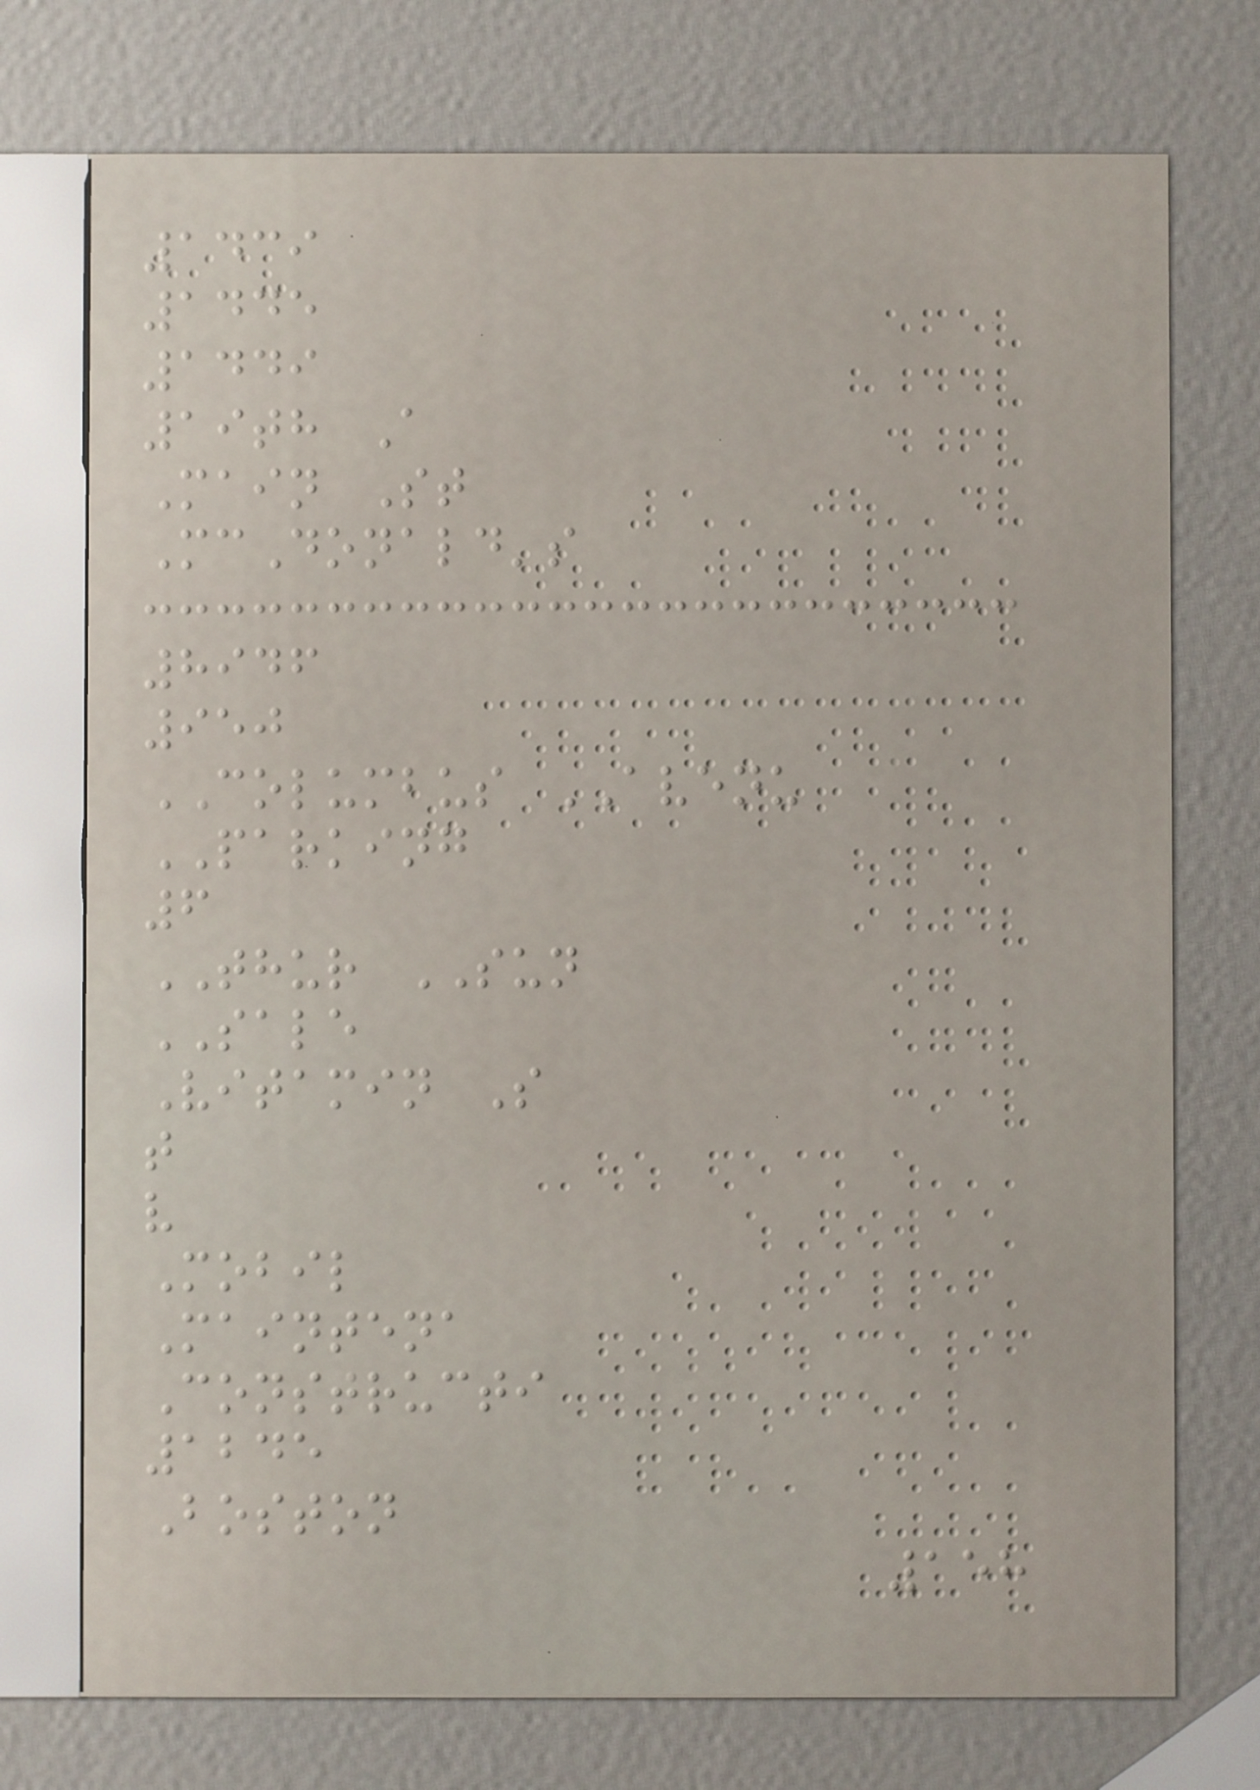1439
1445
1449
19th A
Main St
McDonald's
8946
950
COLUMBUS AVENU
PARKING
6
THUR SUN
SALE
Vitamin S
t
v
Mobil
Maintena
Constructi
1245
Boston
158
